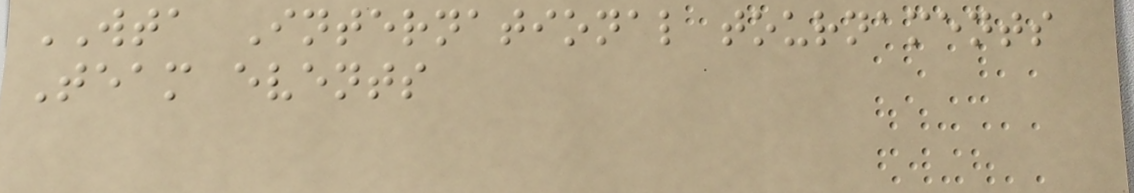WTA International tournaments
Team events
